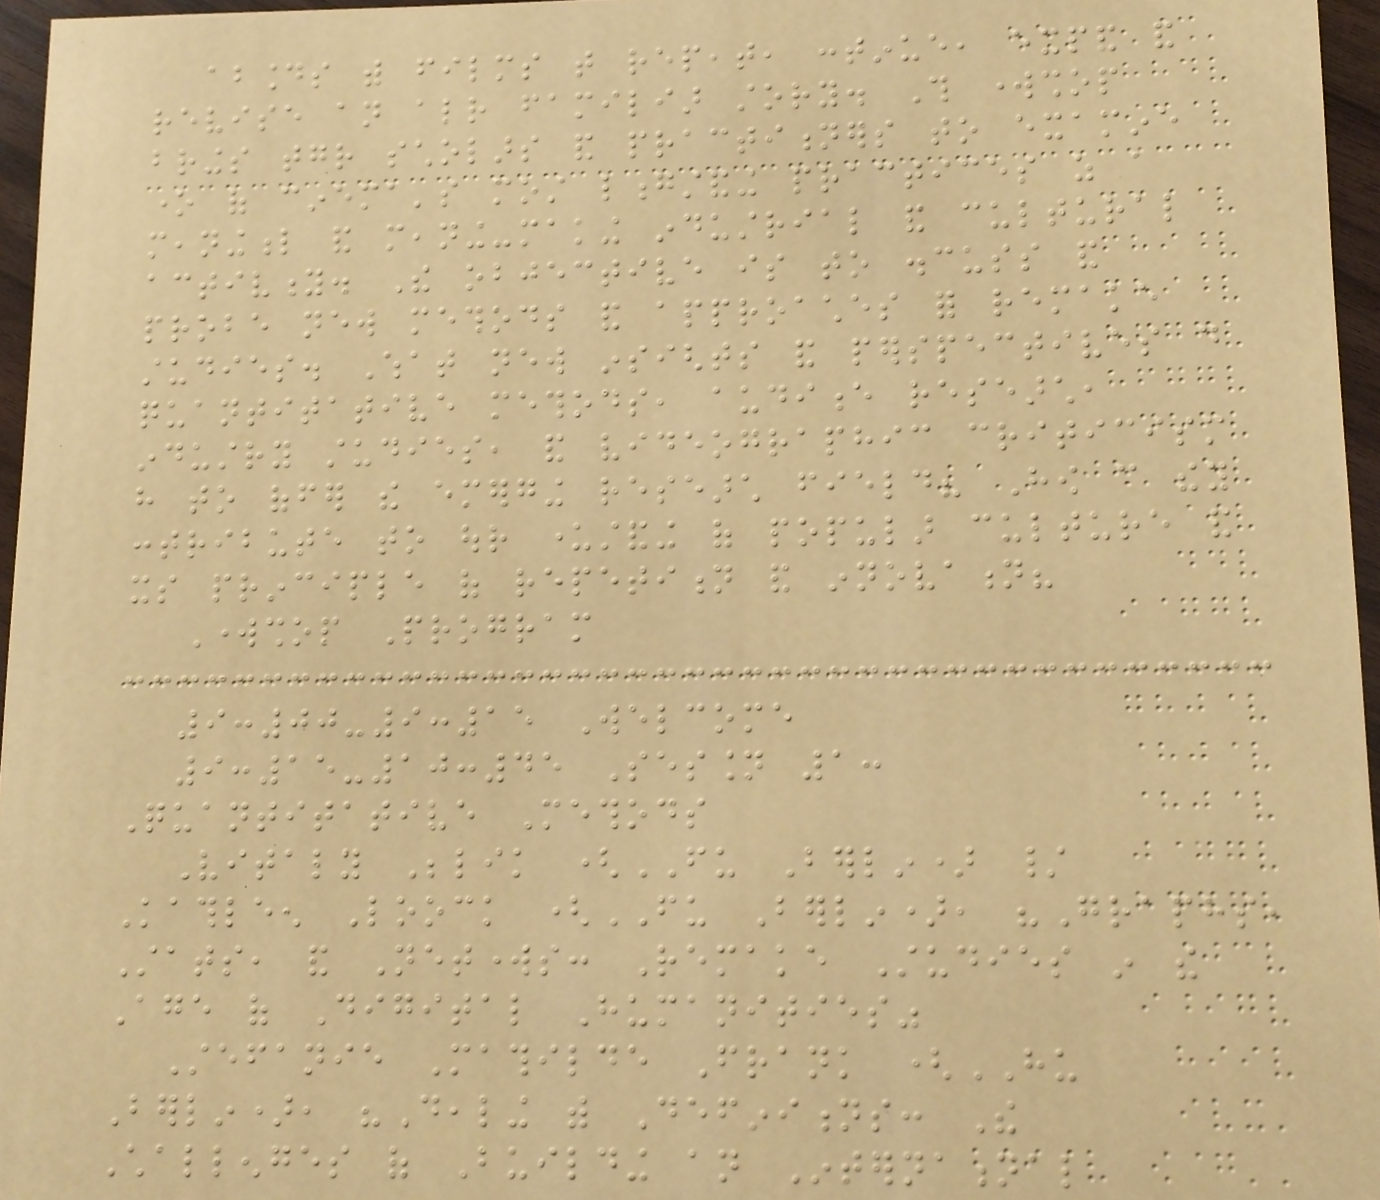abounds with films that repeat, continue, expand and
revise an already familiar story. This workshop
brings together scholars and practitioners to examine
one of cinema's most longstanding practices as a
meaningful and meaning-making industrial and cultural
activity. The objective is to discuss and
probe new methods and approaches for remake
studies. What new insights and perspectives do
quantitative methods, audience research,
industry studies, and videographic criticism
have to offer the emerging research field? How can they
contribute to our understanding of popular culture and
its principle of repetition and innovation?
Workshop Program
9:00-9:15 Welcome
9:15-10:45 Session 1:
Quantitative Methods
Vitaly Belik (FU Berlin) /
Kathleen Loock (FU Berlin), "Graphs,
Stats, and Networks: Remake Studies in the
Age of Digital Humanities"
Stefanie Mathilde Frank (HU
Berlin), "Dealing with Definitions: The
Challenges of Building an International
